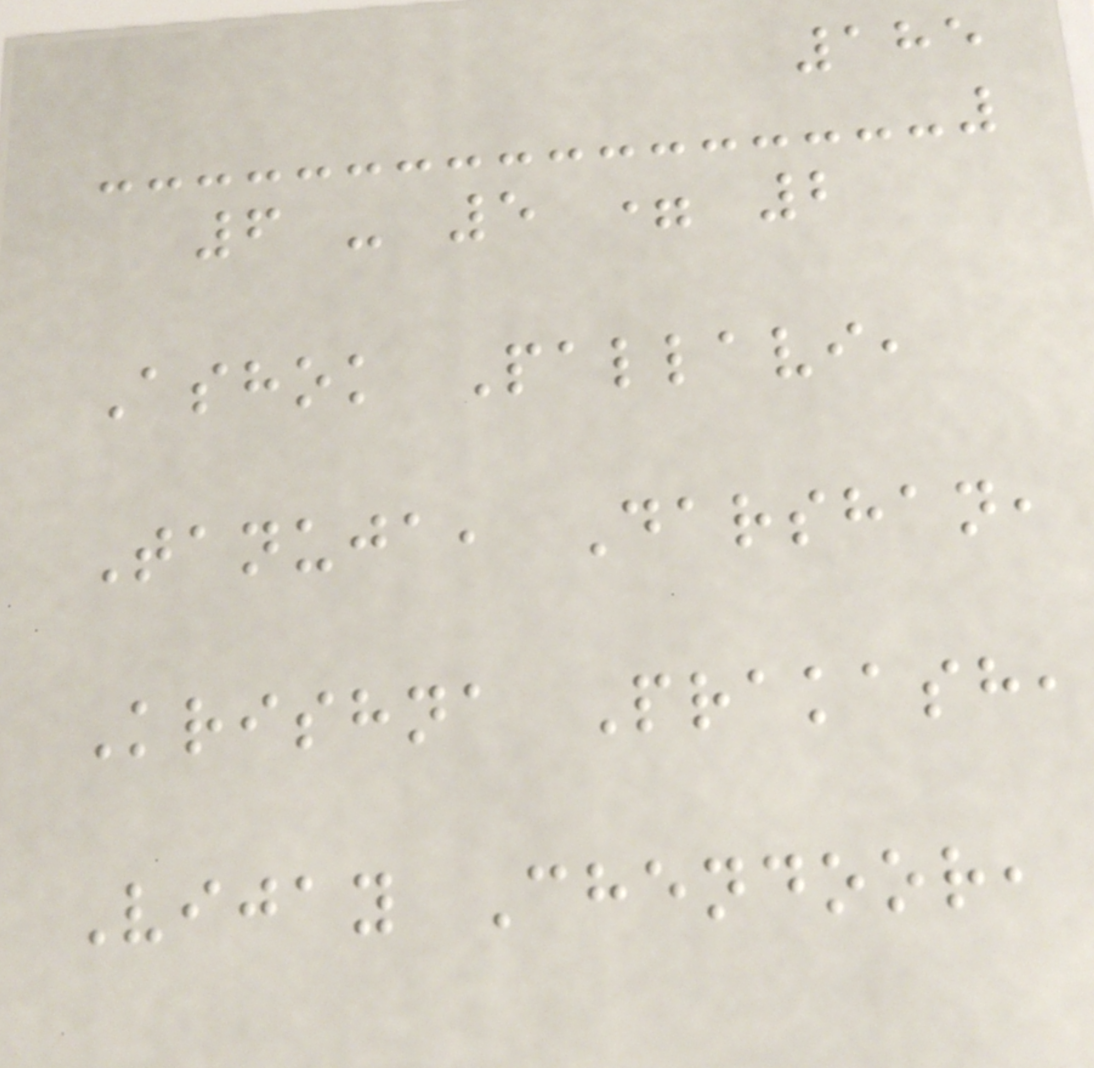185
6 - 5 = 2
Ashok Pallavi,
Tanuja, Darshan,
Krishna Prakash,
Vijay Chendoor,
